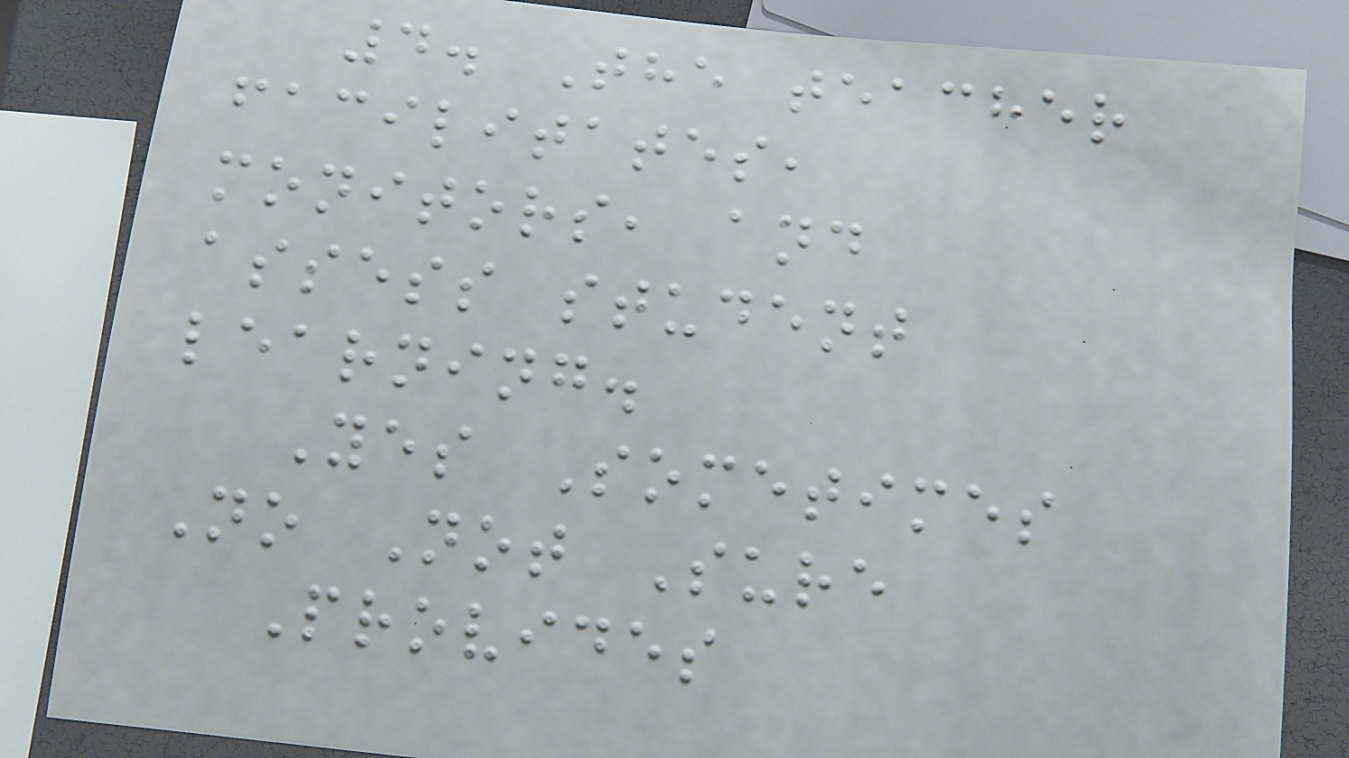4. The teacher
facilitates,
monitors, and
assess student
learning.
Yes Sometimes
No Not Sure
Provides
